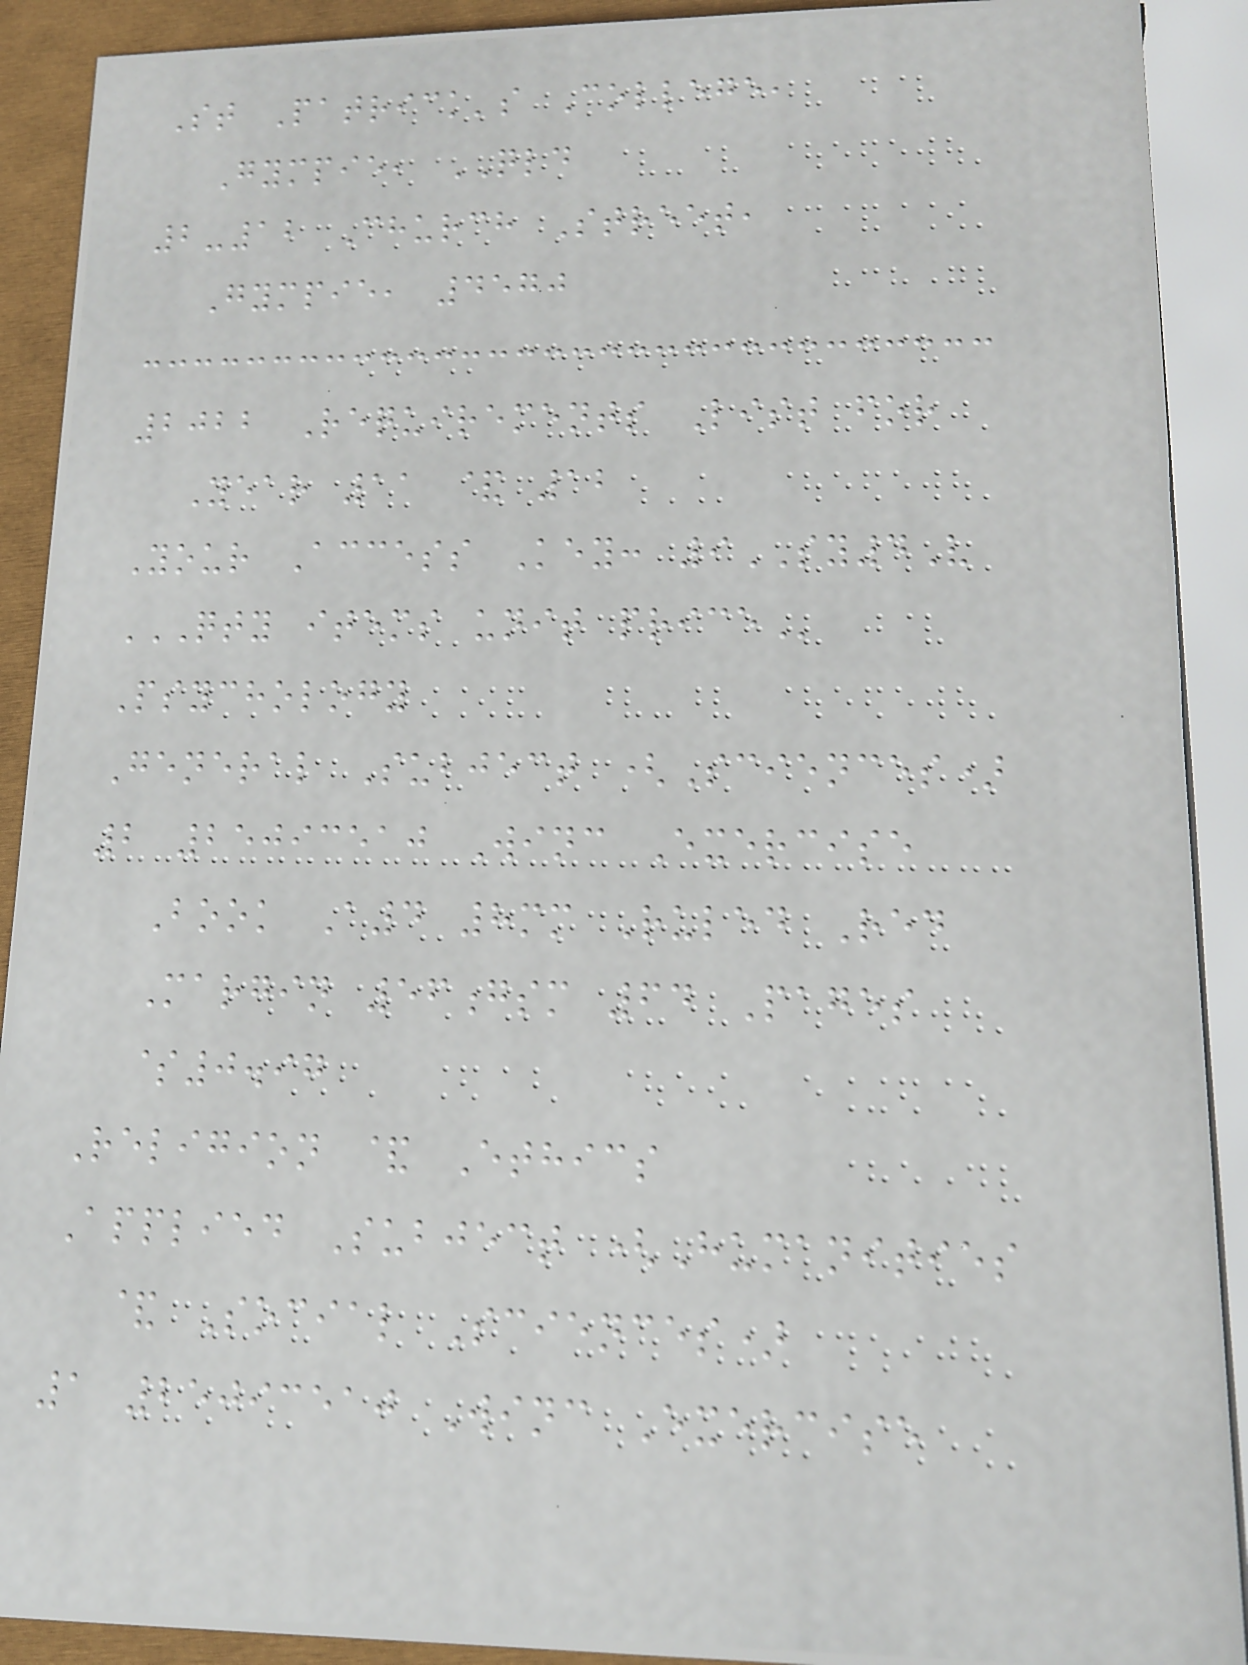St Patrick's College,
Gympie, QLD
2-12 Church Street,
Gympie, 4570
2022 Requirements List for
Year 11 & 12
Your Access Key: 9SY4V
QTY ITEMS UNIT PRICE
Psychology
General Subject (Sciences)
2 25093510 Winc Exercise
Book A4 8mm Ruled Red
Margin 56gsm 64 Pages
$0.97
Religion & Ethics
Applied Subject (Humanities
& Social Sciences)
1 25093510 Winc Exercise
